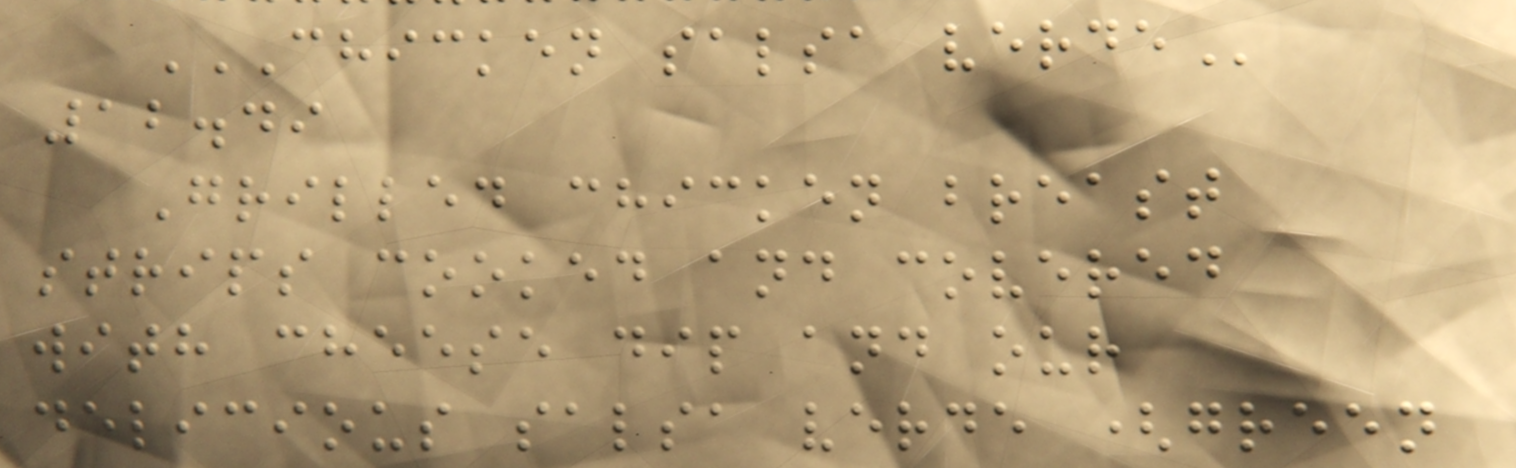CHICKEN SALSA VERDE
12.49
Grilled chicken breast
strips cooked and covered
with cheese dip and our
delicious salsa verde (green
